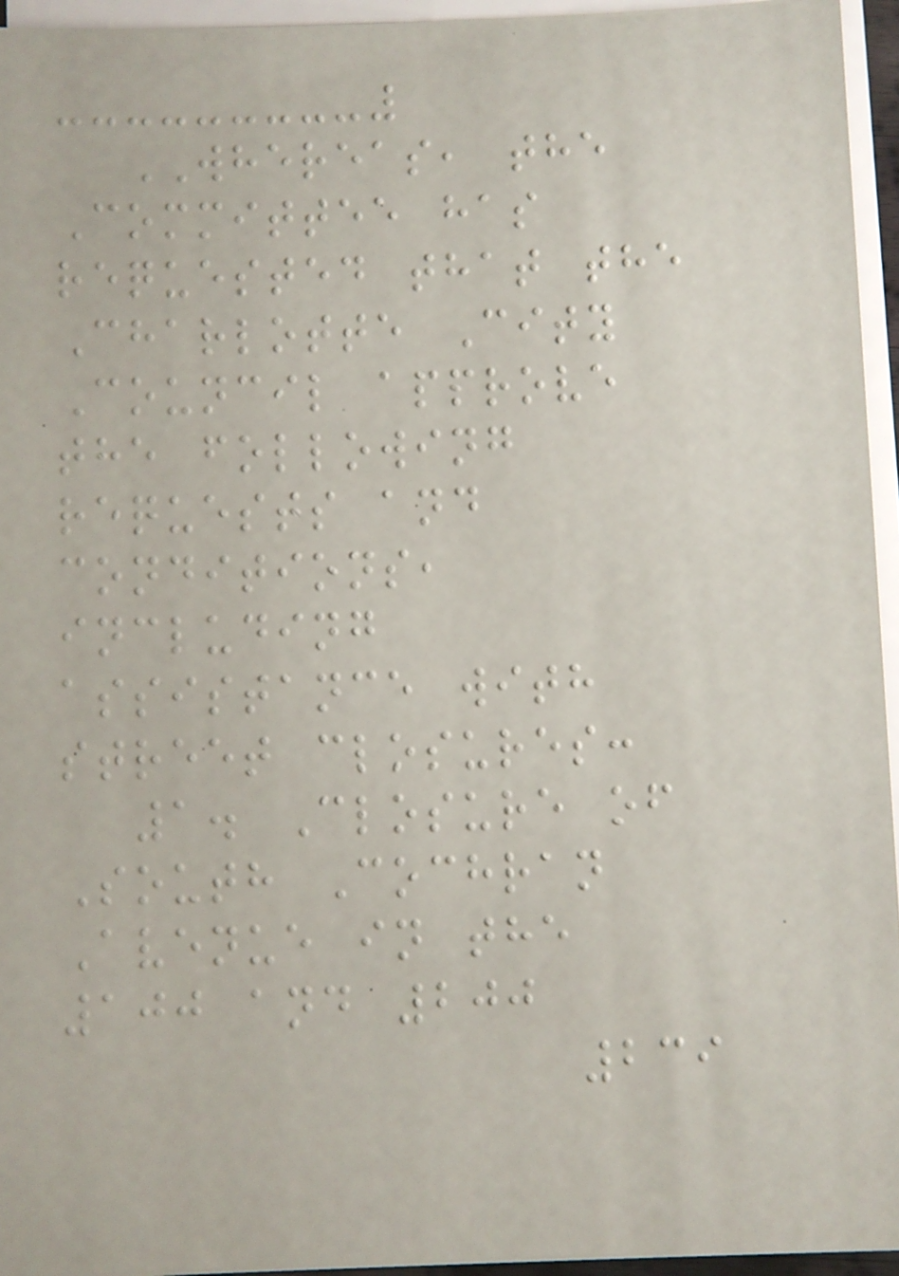WHEREAS, the
Committee has
requested that the
Charlotte City
Council approve
the following
requests and
conditions,
including
assistance with
street closures:
1. Closure of
South Cochran
Avenue in the
100 and 200
239
